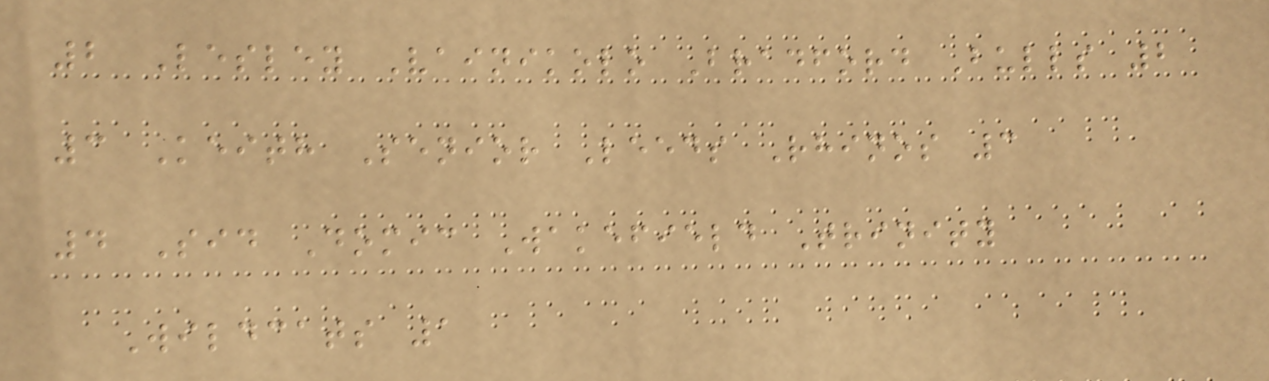2 Lesley Vainikolo Bradford Bulls 2
3 Keith Senior Leeds Rhinos 3
4 Sid Domic Wakefield Trinity
Wildcats 1
